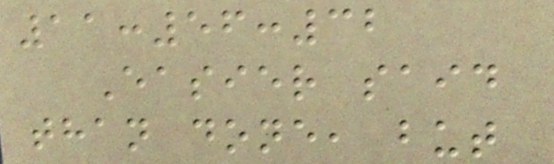11:56:32
Easier said
than done, but
